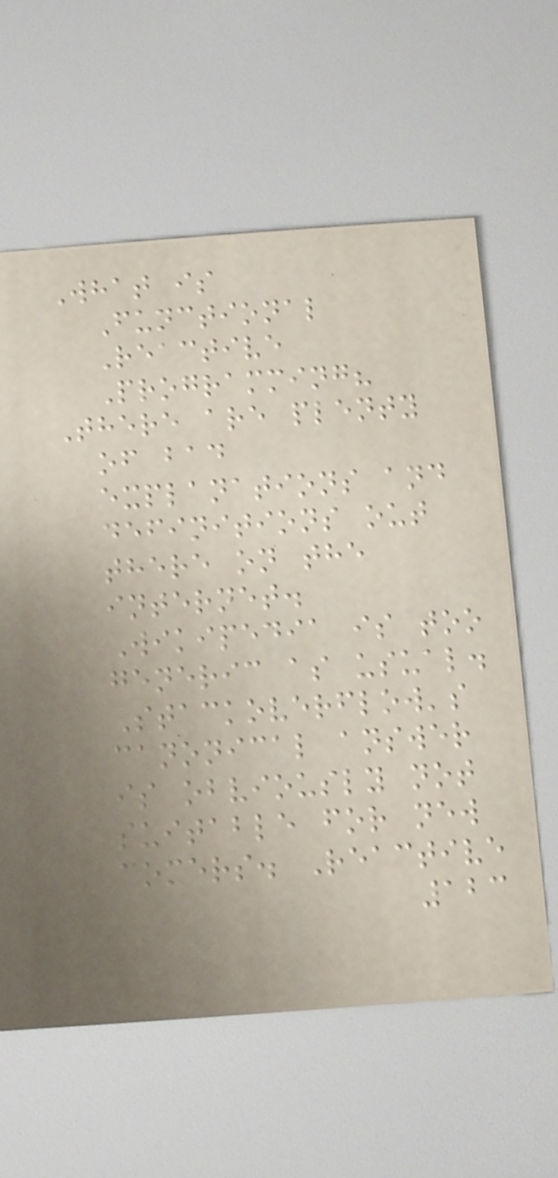What is
Functional
Reactive
Programming?
There are plenty
of bad
explanations and
definitions out
there on the
internet.
Wikipedia is too
generic as usual.
Stackoverflow's
canonical answer
is obviously not
suitable for new
comers. Reactive
123
